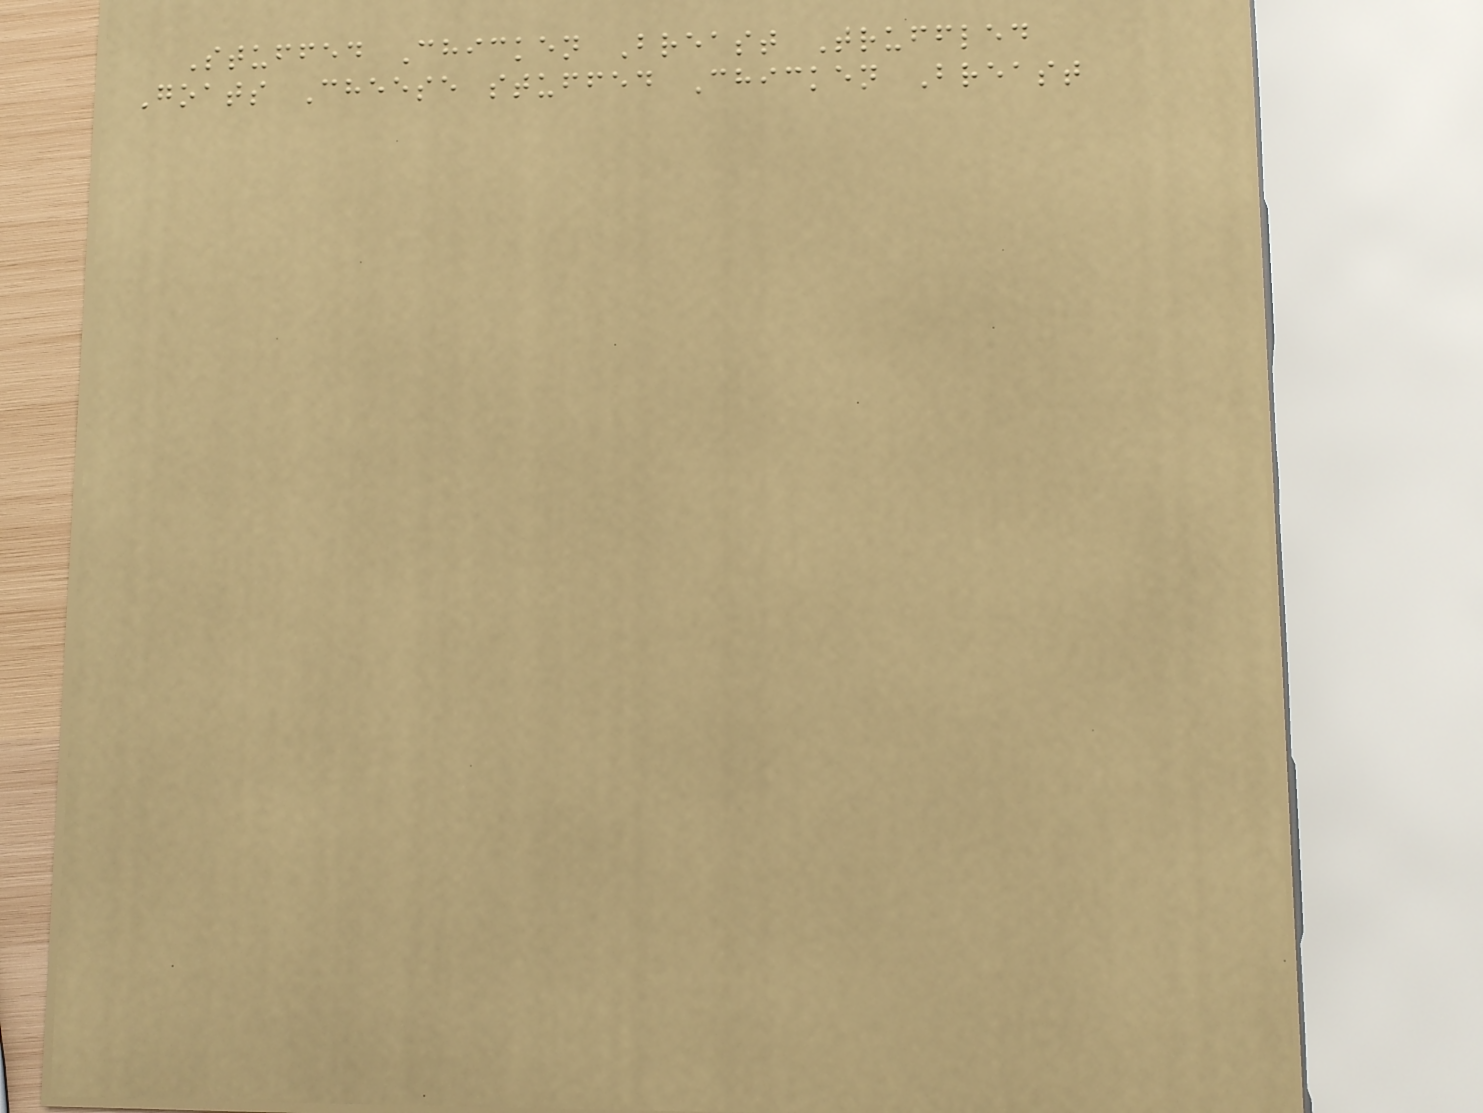Stuffed Chicken Breast Truffled
Goats Cheese stuffed Chicken Breast
